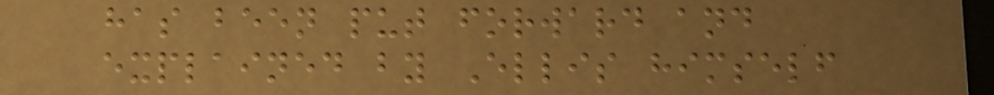has been put forward and
explained by Ellis himself
